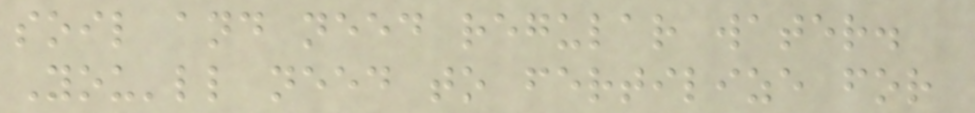soil and need regular water.
You'll need to fertilize for
